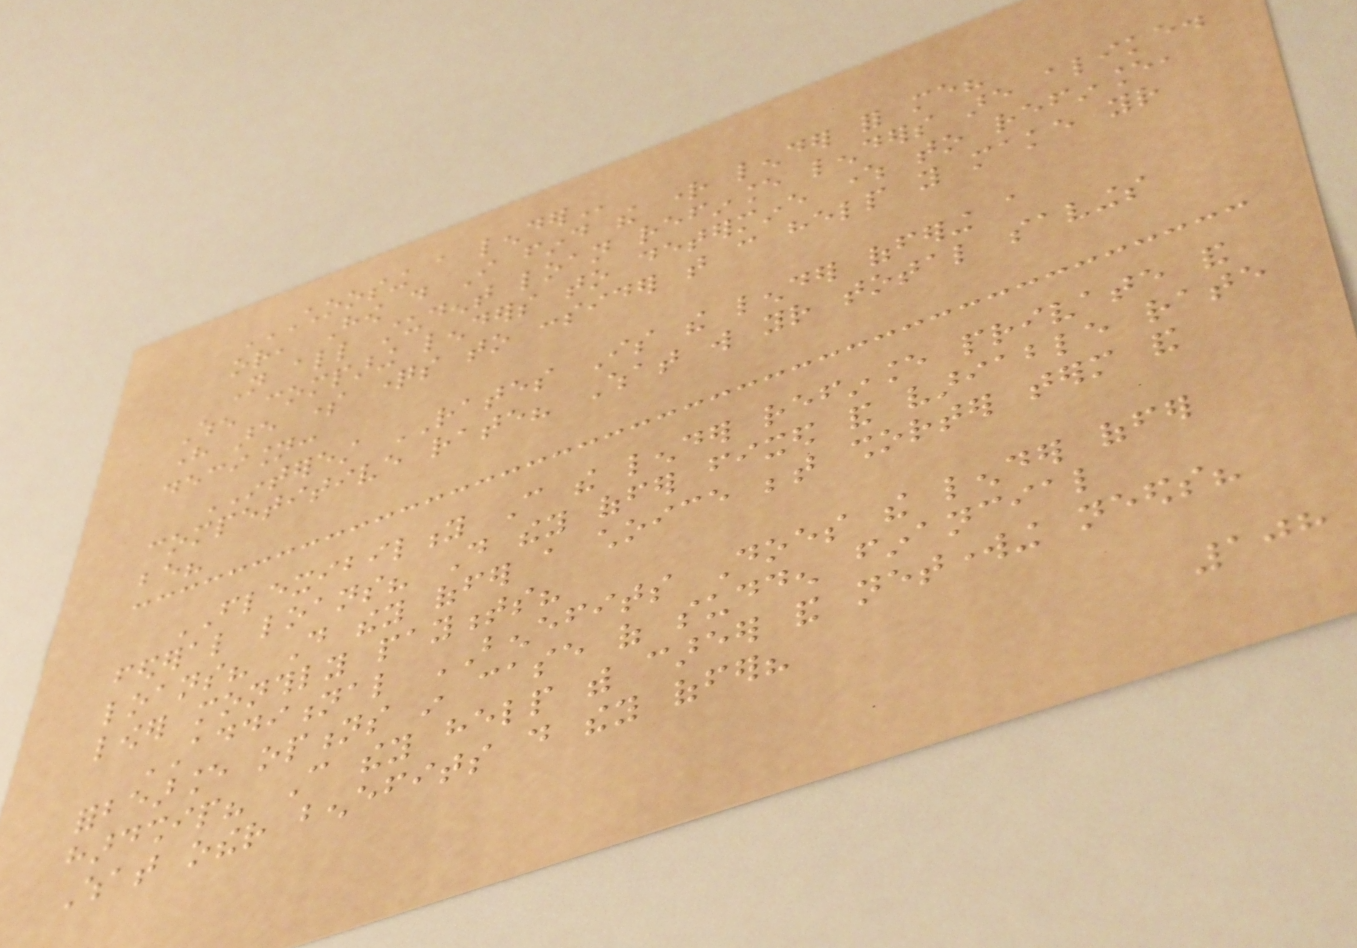CHOOSING A LENDER
or, How do I find the right lender for me?
Not all student loan refinance lenders are alike.
When comparing lenders to determine where to refinance,
here are some questions to consider that can help you make your
decision:
INTEREST RATES Is the lender offering a
competitive rate? What will your total savings
be?
FLEXIBILITY Can the lender refinance private and
federal loans? Do they offer fixed and variable rate
loans? Do they offer a choice between shorter term and
lower monthly payments?
ADDITIONAL BENEFITS Does the lender offer
forbearance options in case of sudden financial
hardship? Can they help with career and networking needs?
What other benefits do they offer?
108
